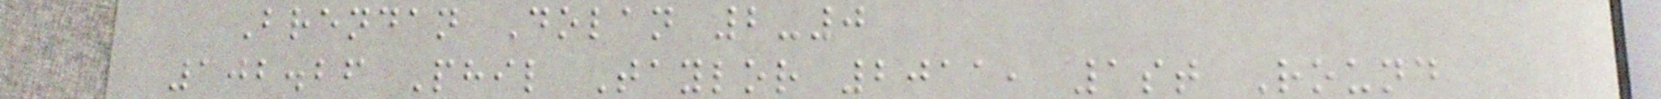Brendan Dolan 2-0
102.26 Phil Taylor 2011, 1st Round
